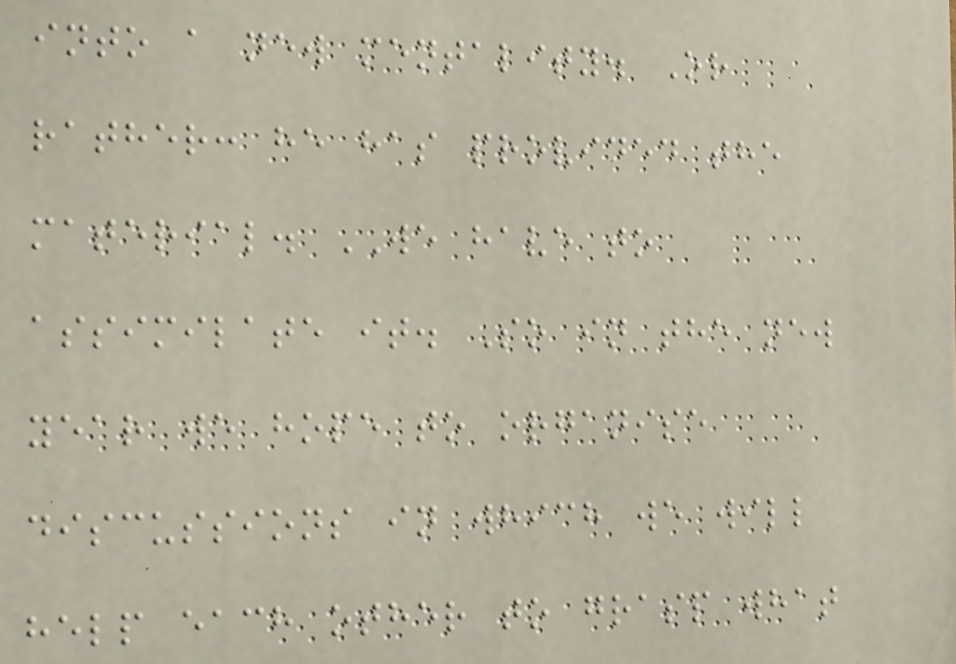into a new mentality. Or
rather: he has provided the
material. WE have to
assimilate it. So in the new
year we hope to organise
discussions in which we will
help each other to grasp what
